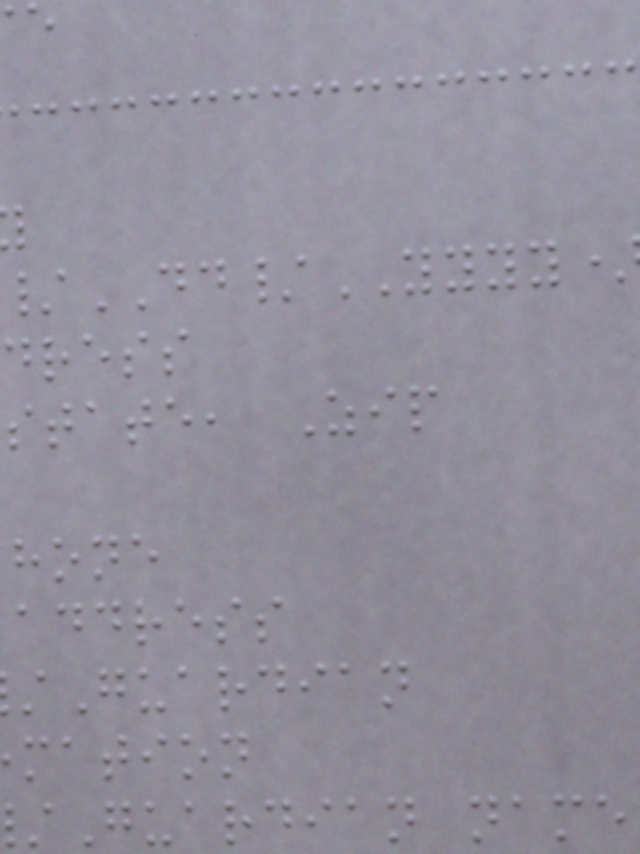dress
state, Zip
hone
address
Guardian
mation
Guardian name
